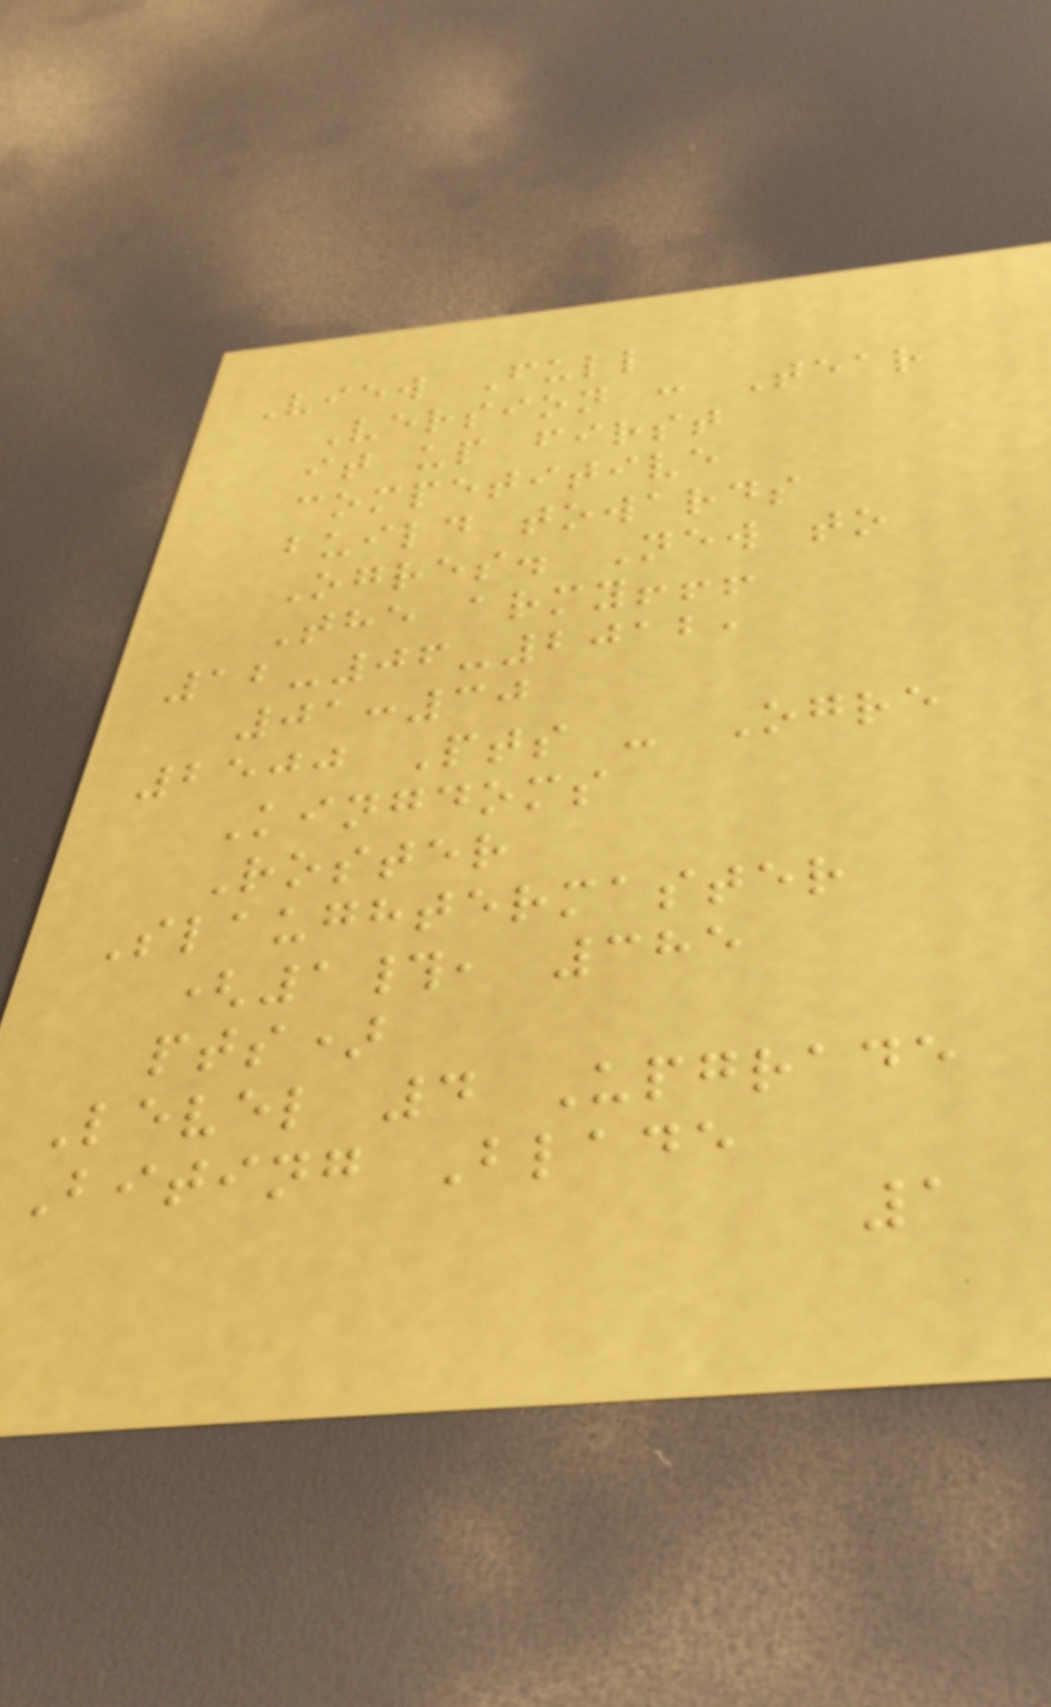View Full
Version : Tear
it up first
competitive
build towards
Ogres. New to
The army!!!
12-06-2012,
01:30
2500 Pts - Ogre
Kingdoms
Roster
Slaughtermaster
(1#, 385
pts)
Level 4 Upgrade
Biting Blade
1
